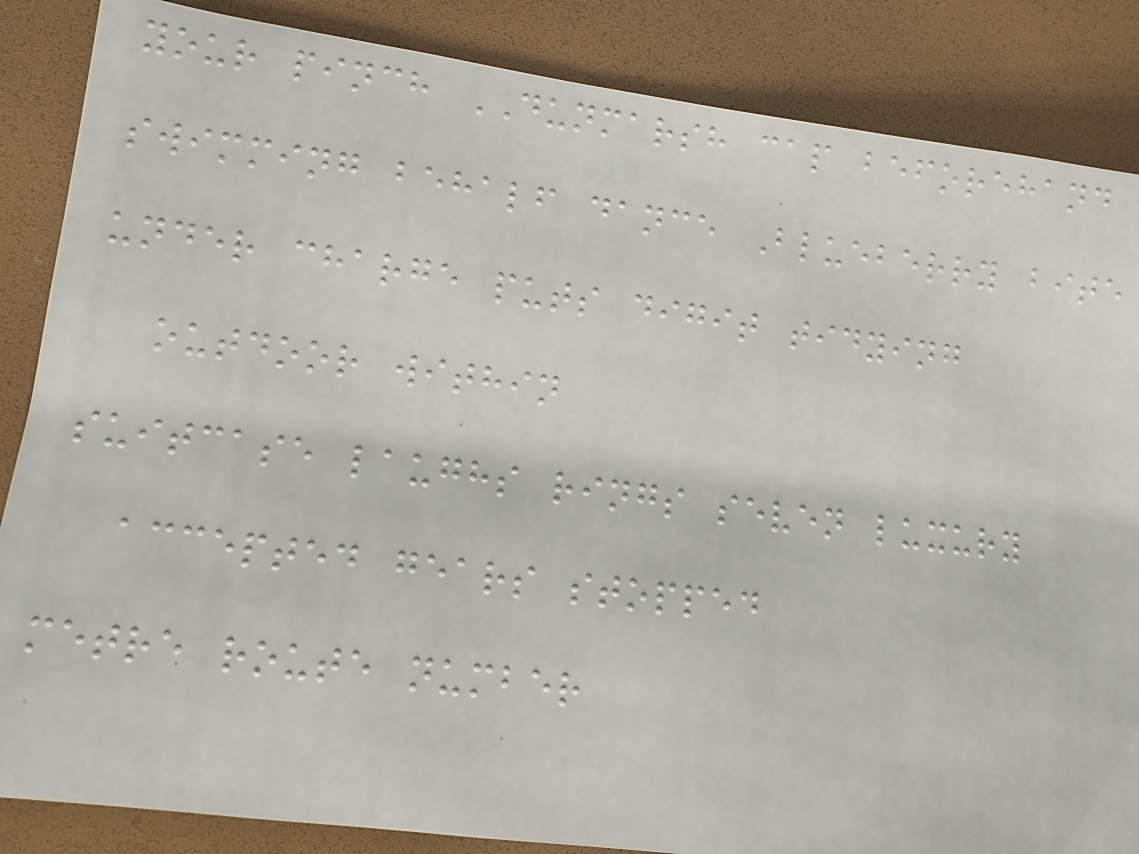your pinch DUNMARSH cap beforehand
swimming behalf dance Blueberry bite
under charge puts digit tidying
outdoor within
suitcase laughs rings seven luxury
accepted gears stopped
metre route number
